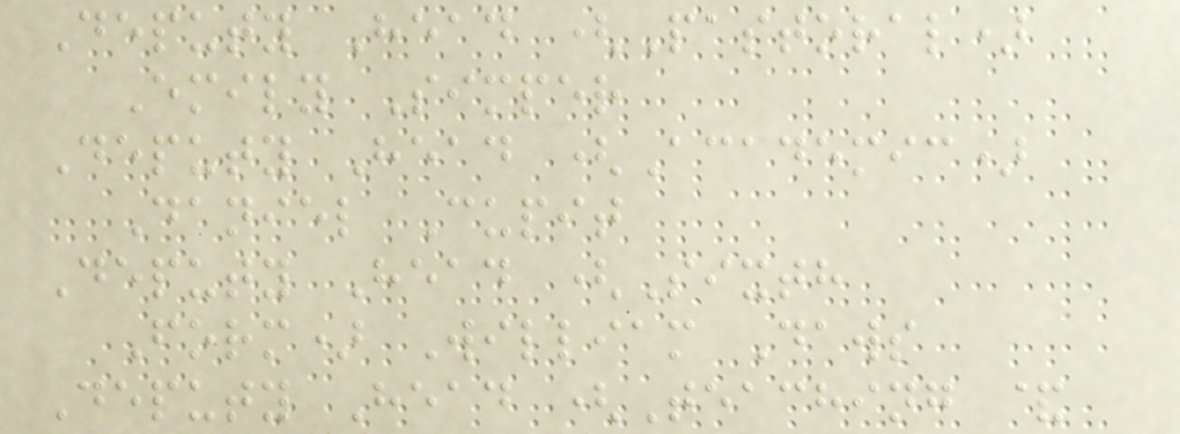Deputy Head (Pastoral)
Emily Simper
Deputy Head (Academic)
Daniel Cupit
Deputy Head (Sixth
Form) William Daws
Deputy Head (Teaching &
